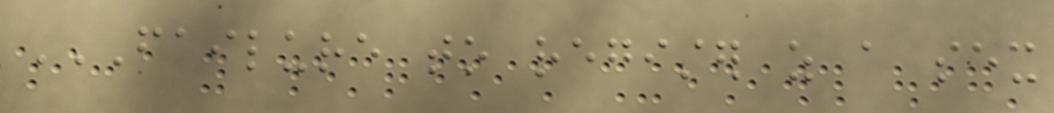FAILURE TO REGISTER AS A SEX
